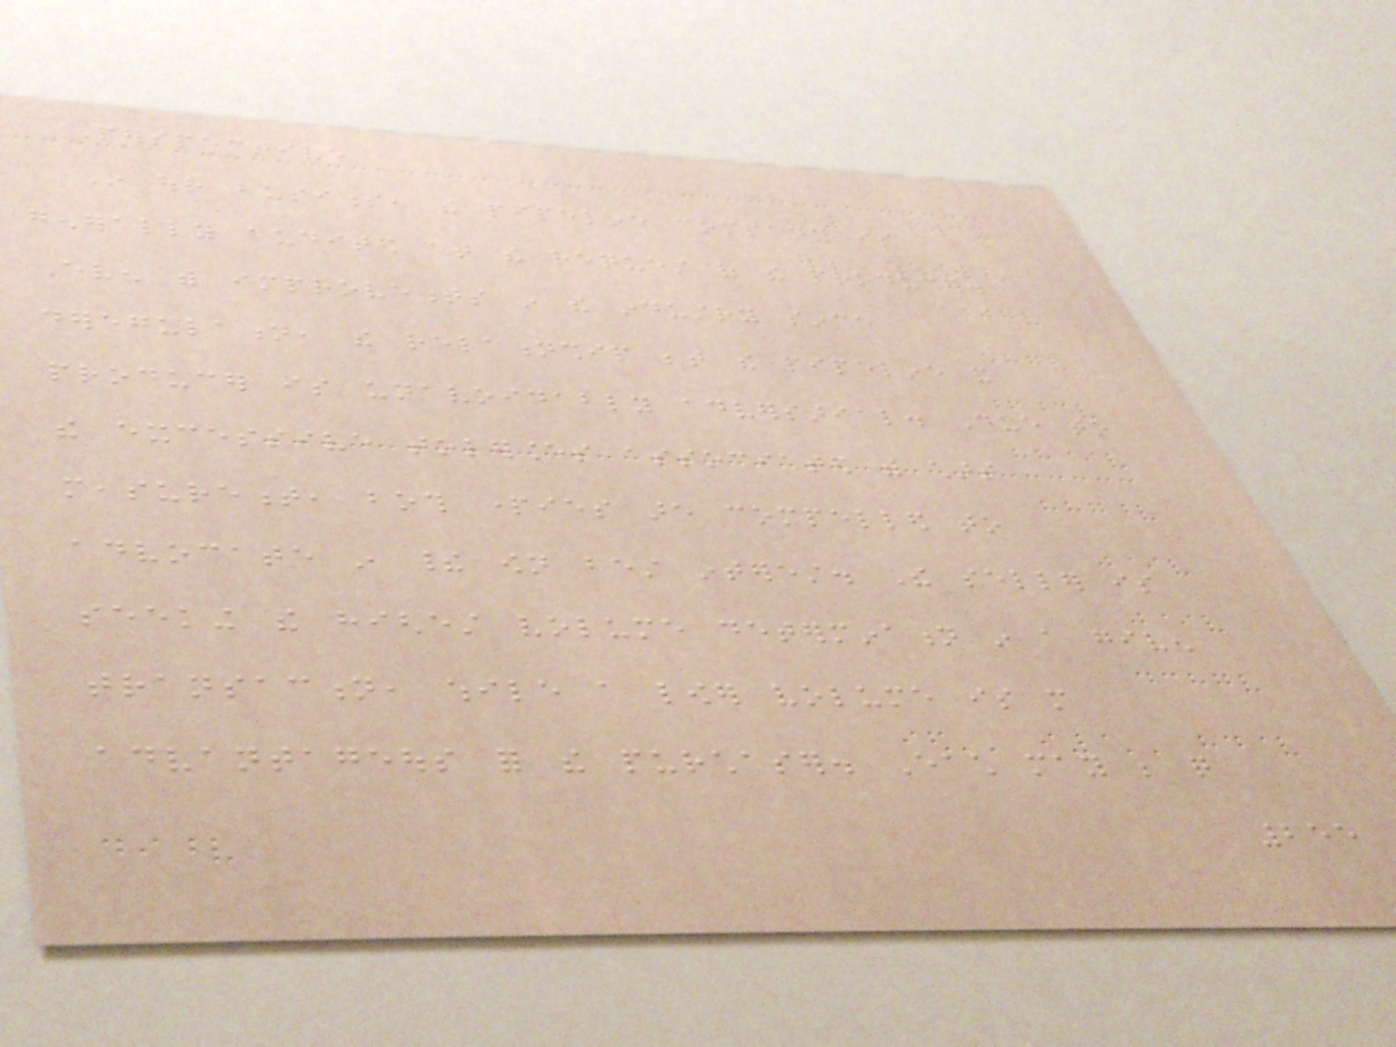Perspective
In our business, the pipeline company is
generally audited at the request of the producer.
Even with improvements in the industry since
deregulation, the relationship between the pipeline and
producer is unavoidably adversarial. Due to
the excessive tolerances associated with chart
measurement, both parties are compelled to
advocate in their own best interest. The seller is
seeking the highest volume determination in a given
transaction, while a lower volume is more
advantageous for the purchaser. Each may be quite
255
